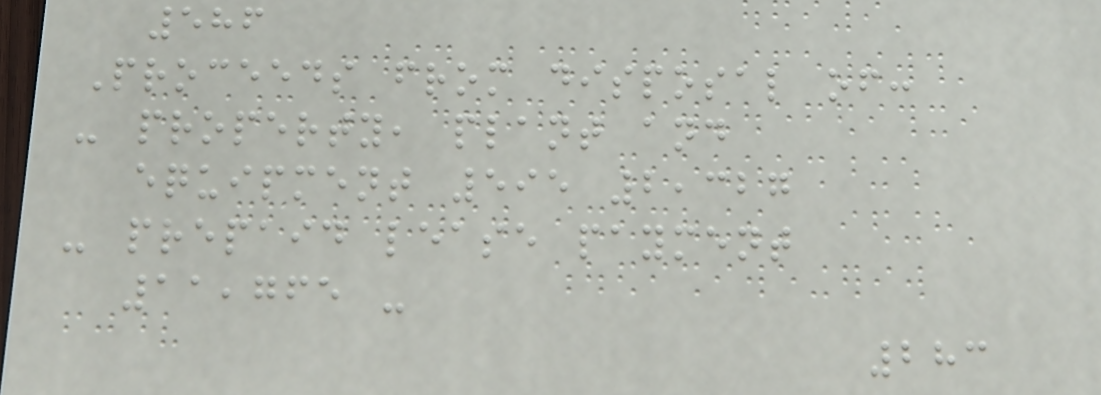586
Proceeds from disposal of:
- property, plant and
equipment 595 2,327
- prepaid lease payment
11,765 -
283
